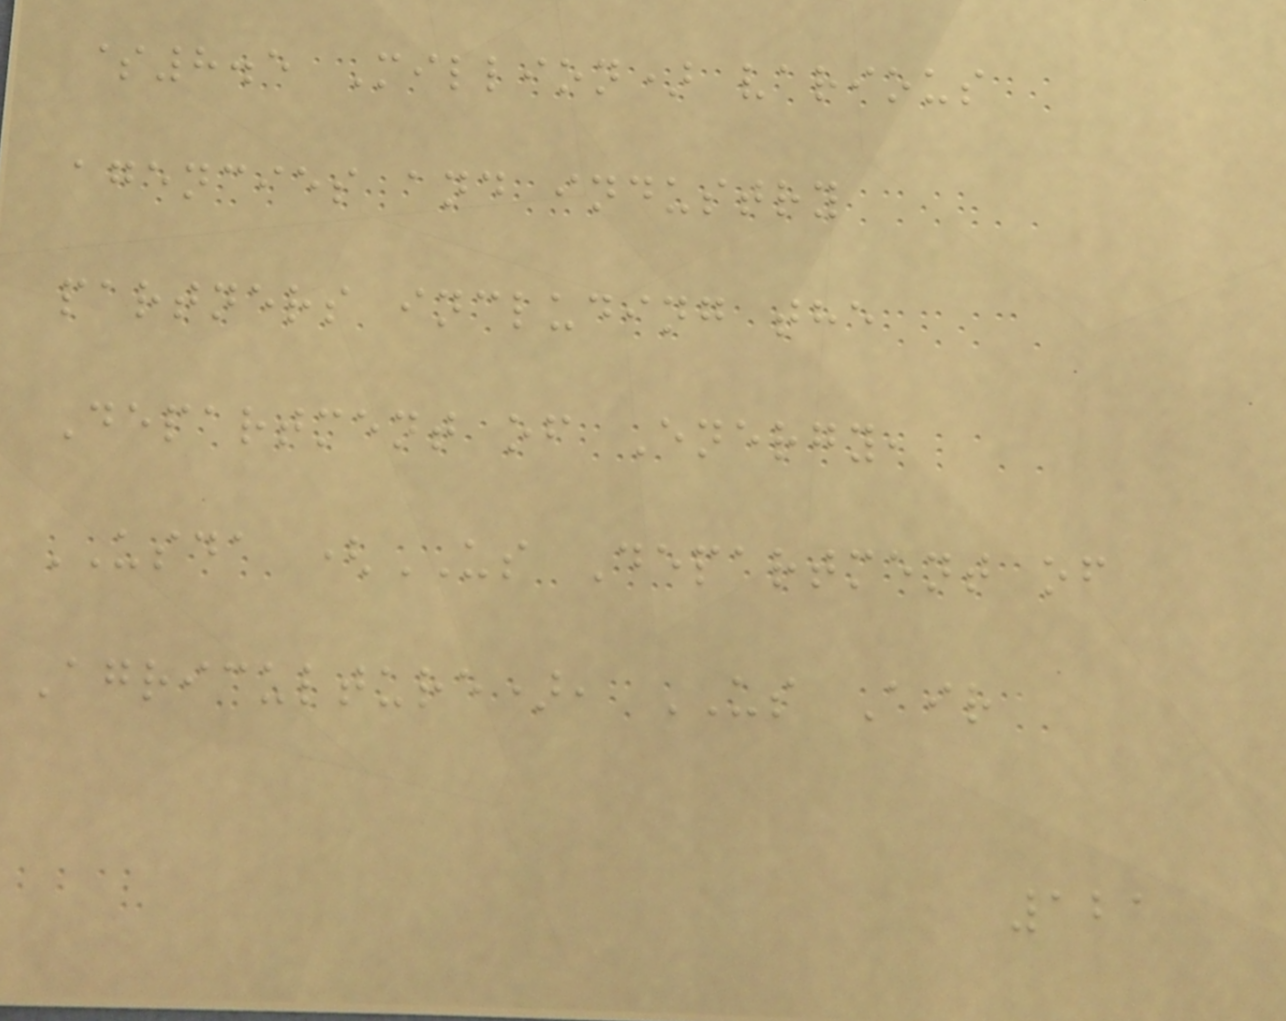$8.5 Million) various
agencies and industry
partners including the
Department of Energy,
USDA (US Department of
Agriculture), US Air
121
